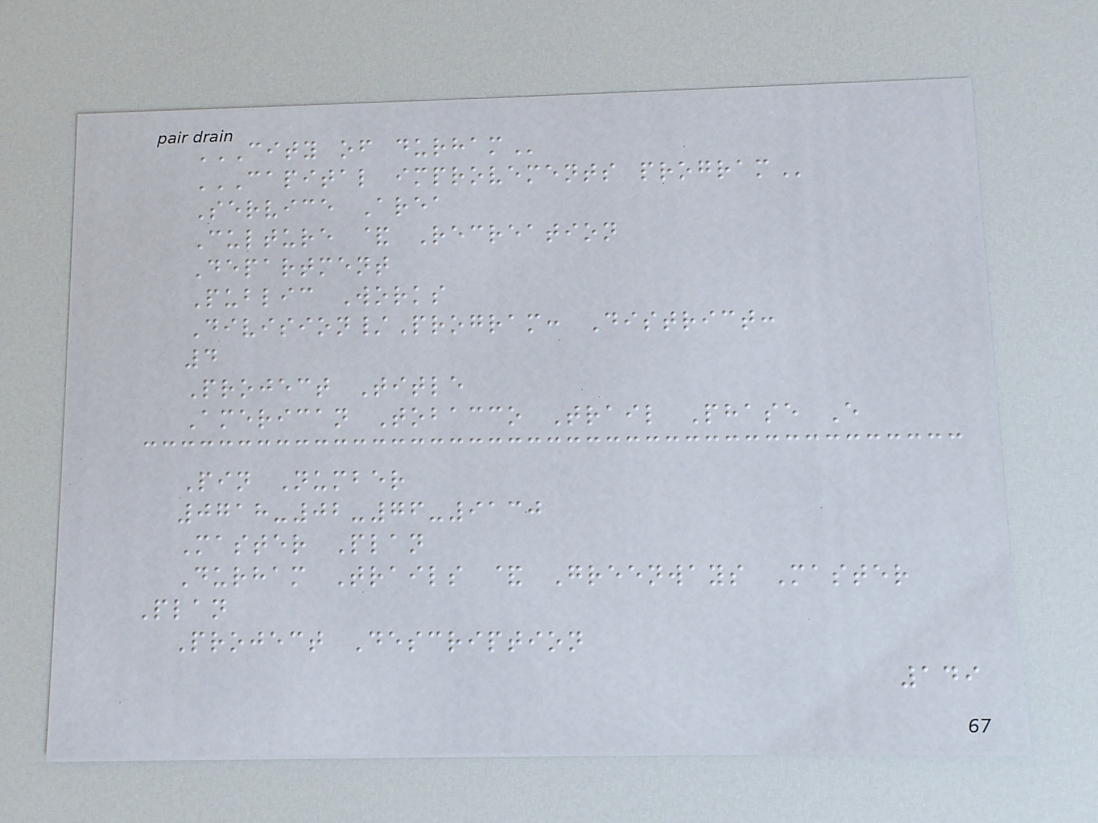CITY OF DURHAM
CAPITAL IMPROVEMENTS PROGRAM
Service Area
Culture & Recreation
Department
Public Works
Division/Program: District:
4
Project Title
American Tobacco Trail Phase E
Pin Number
0718-02-76-9130
Master Plan
Durham Trails & Greenways Master
Plan
Project Description
149
